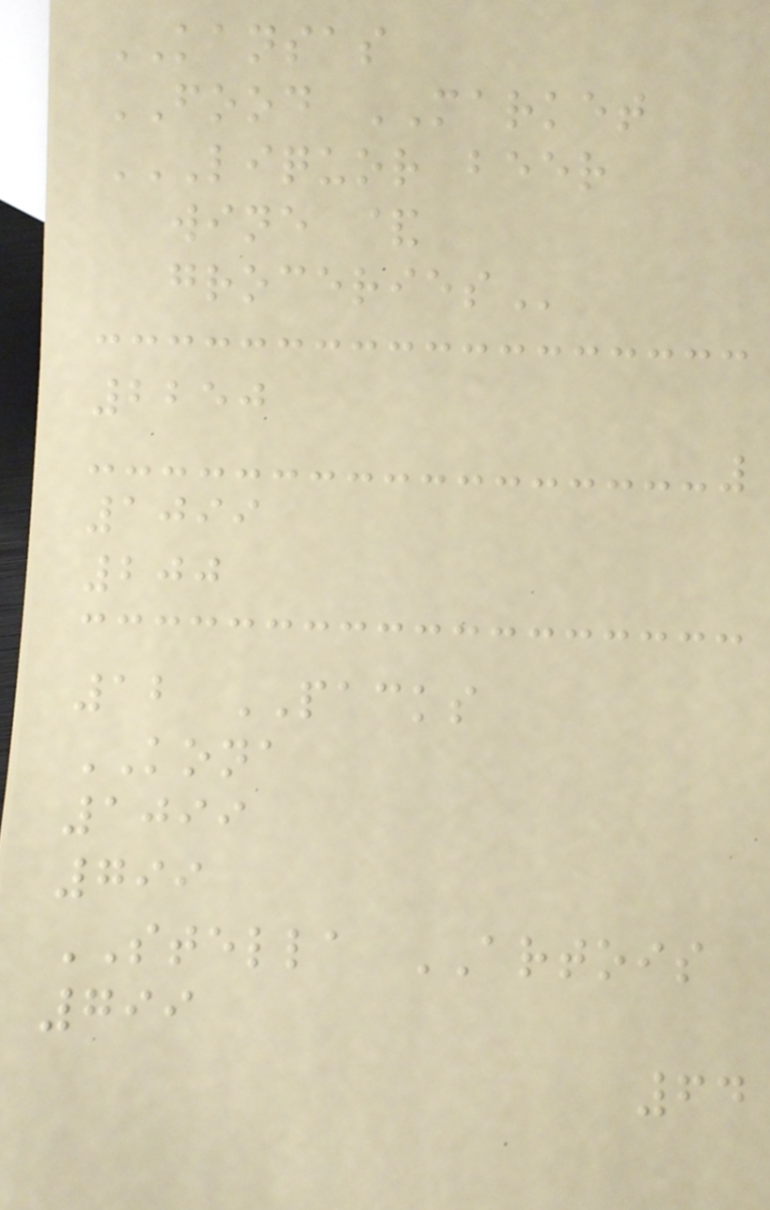KANSAS
FOOD MARKET
LIQUOR BEER
WINE &
GROCERIES
2250
1099
200
12 PACKS
KONA
1099
799
STELLA ARTOIS
799
64
